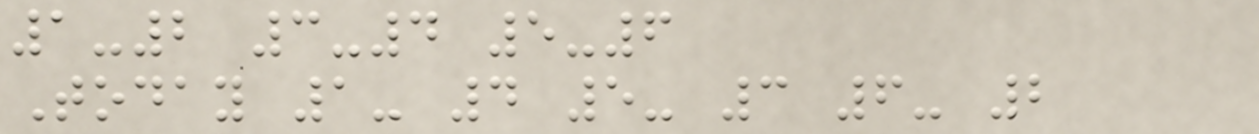1-2 3-4 5-6
Today 1- 4 5- 3 6- 2
